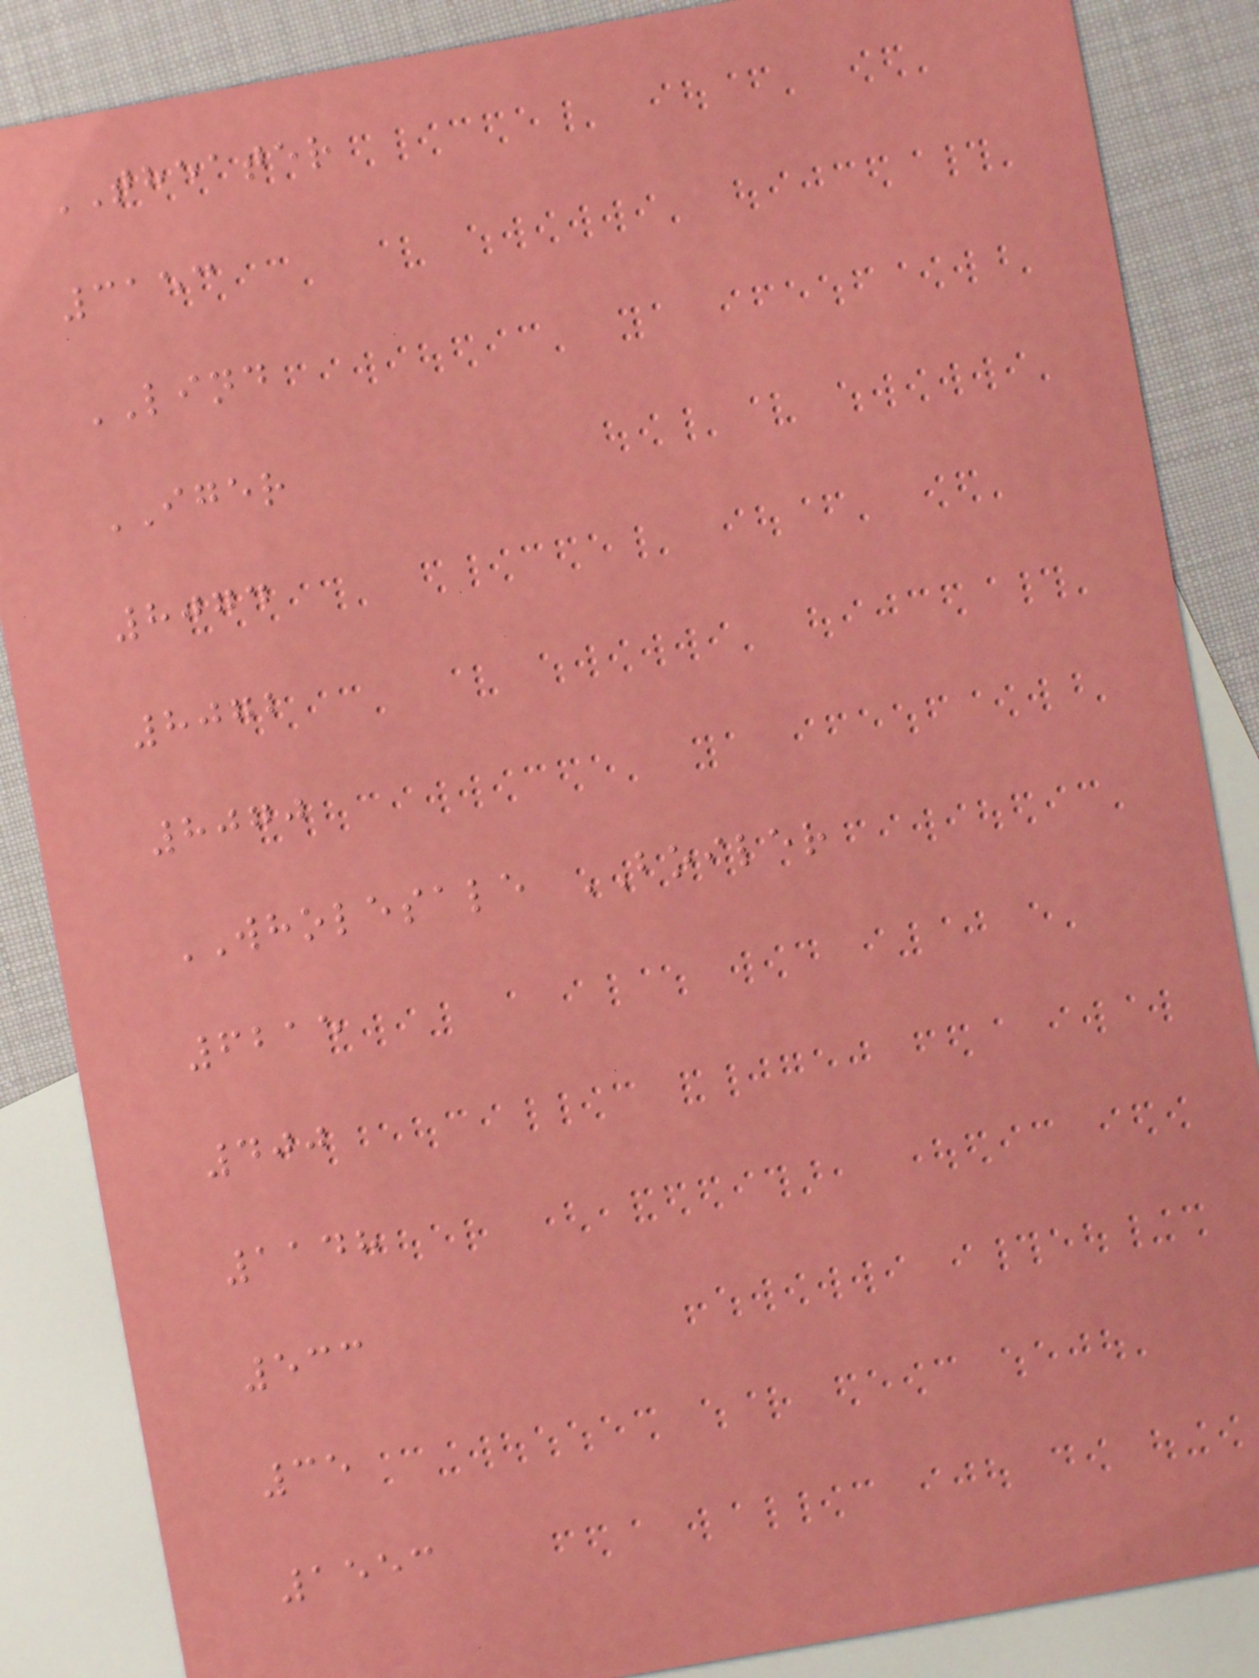THEATER
3153
LIND
IGER
8074
8072
8070
WHOLESALE BOILER
6215
400
1148
533
35
1553
